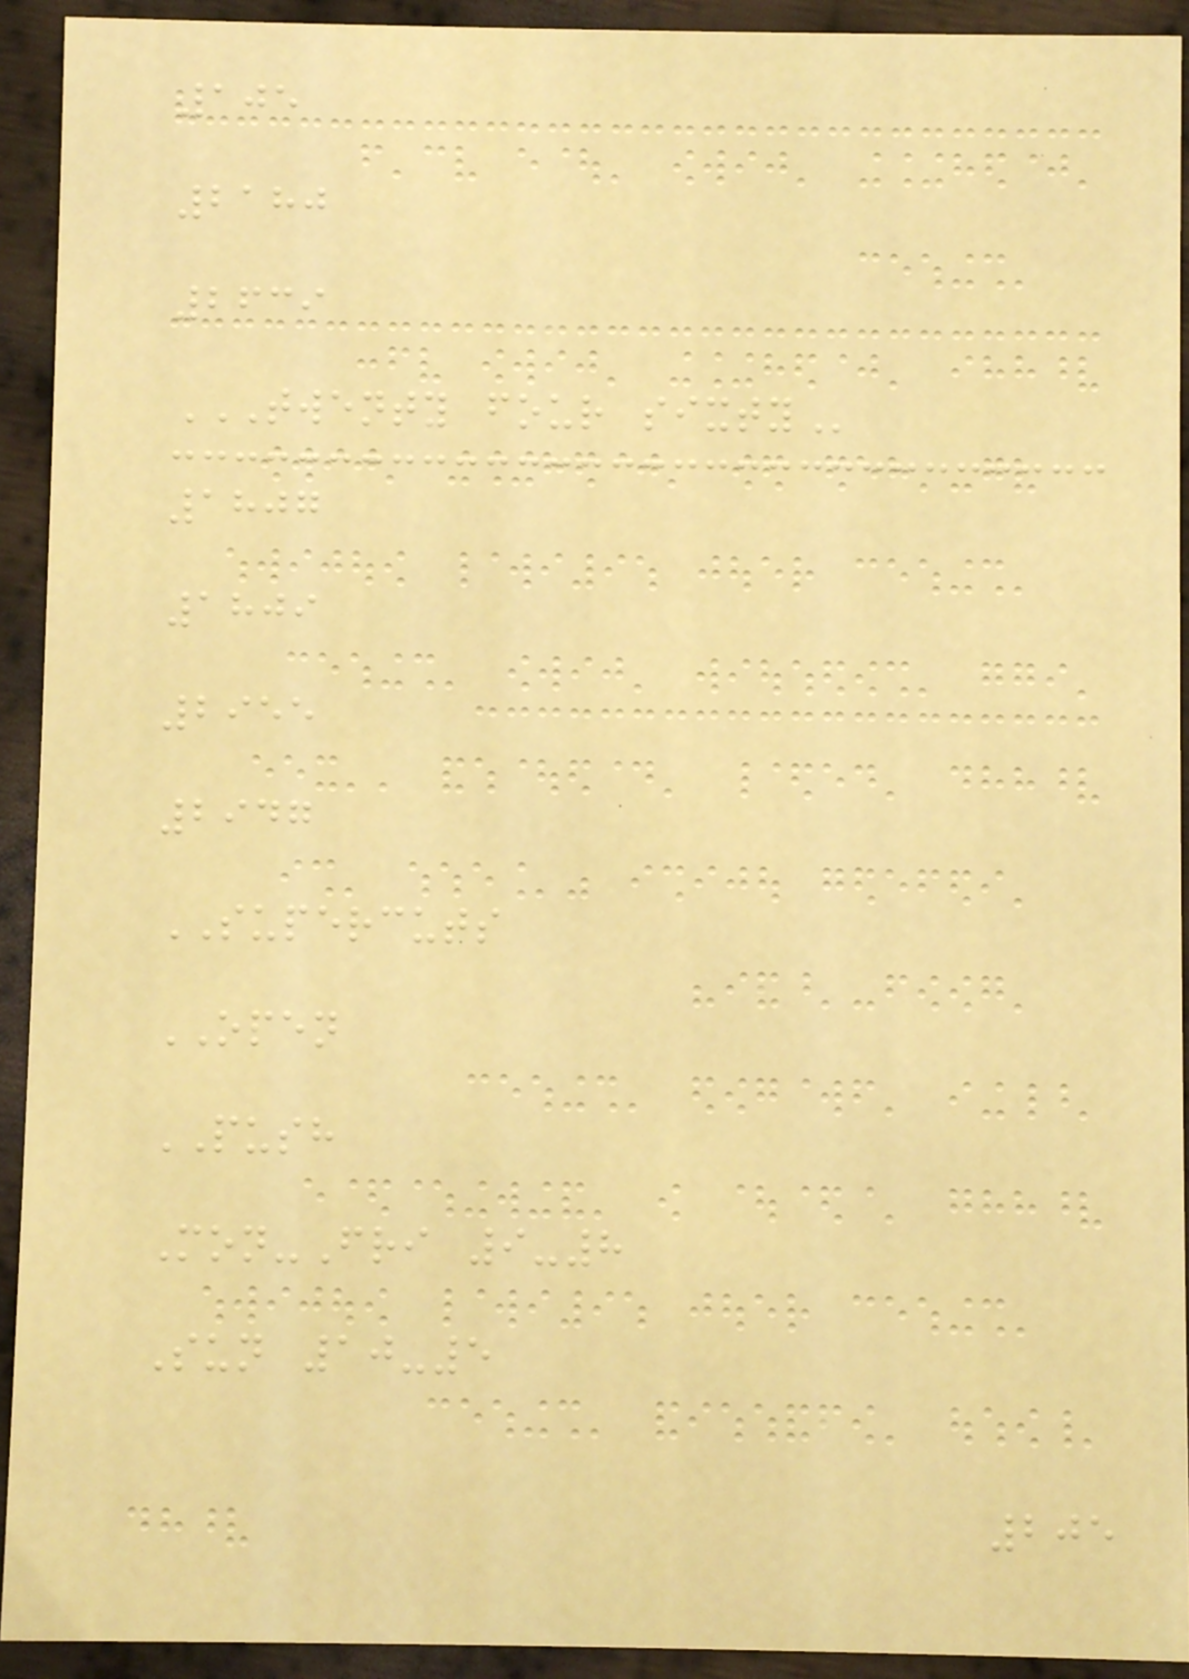105
2180
2639
TWENTY FOUR SIXTY
1807
1809
2955
2947
SUPERCUTS
OPEN
PUSH
Mon-Fri 9-8
Sun 10-5
205
